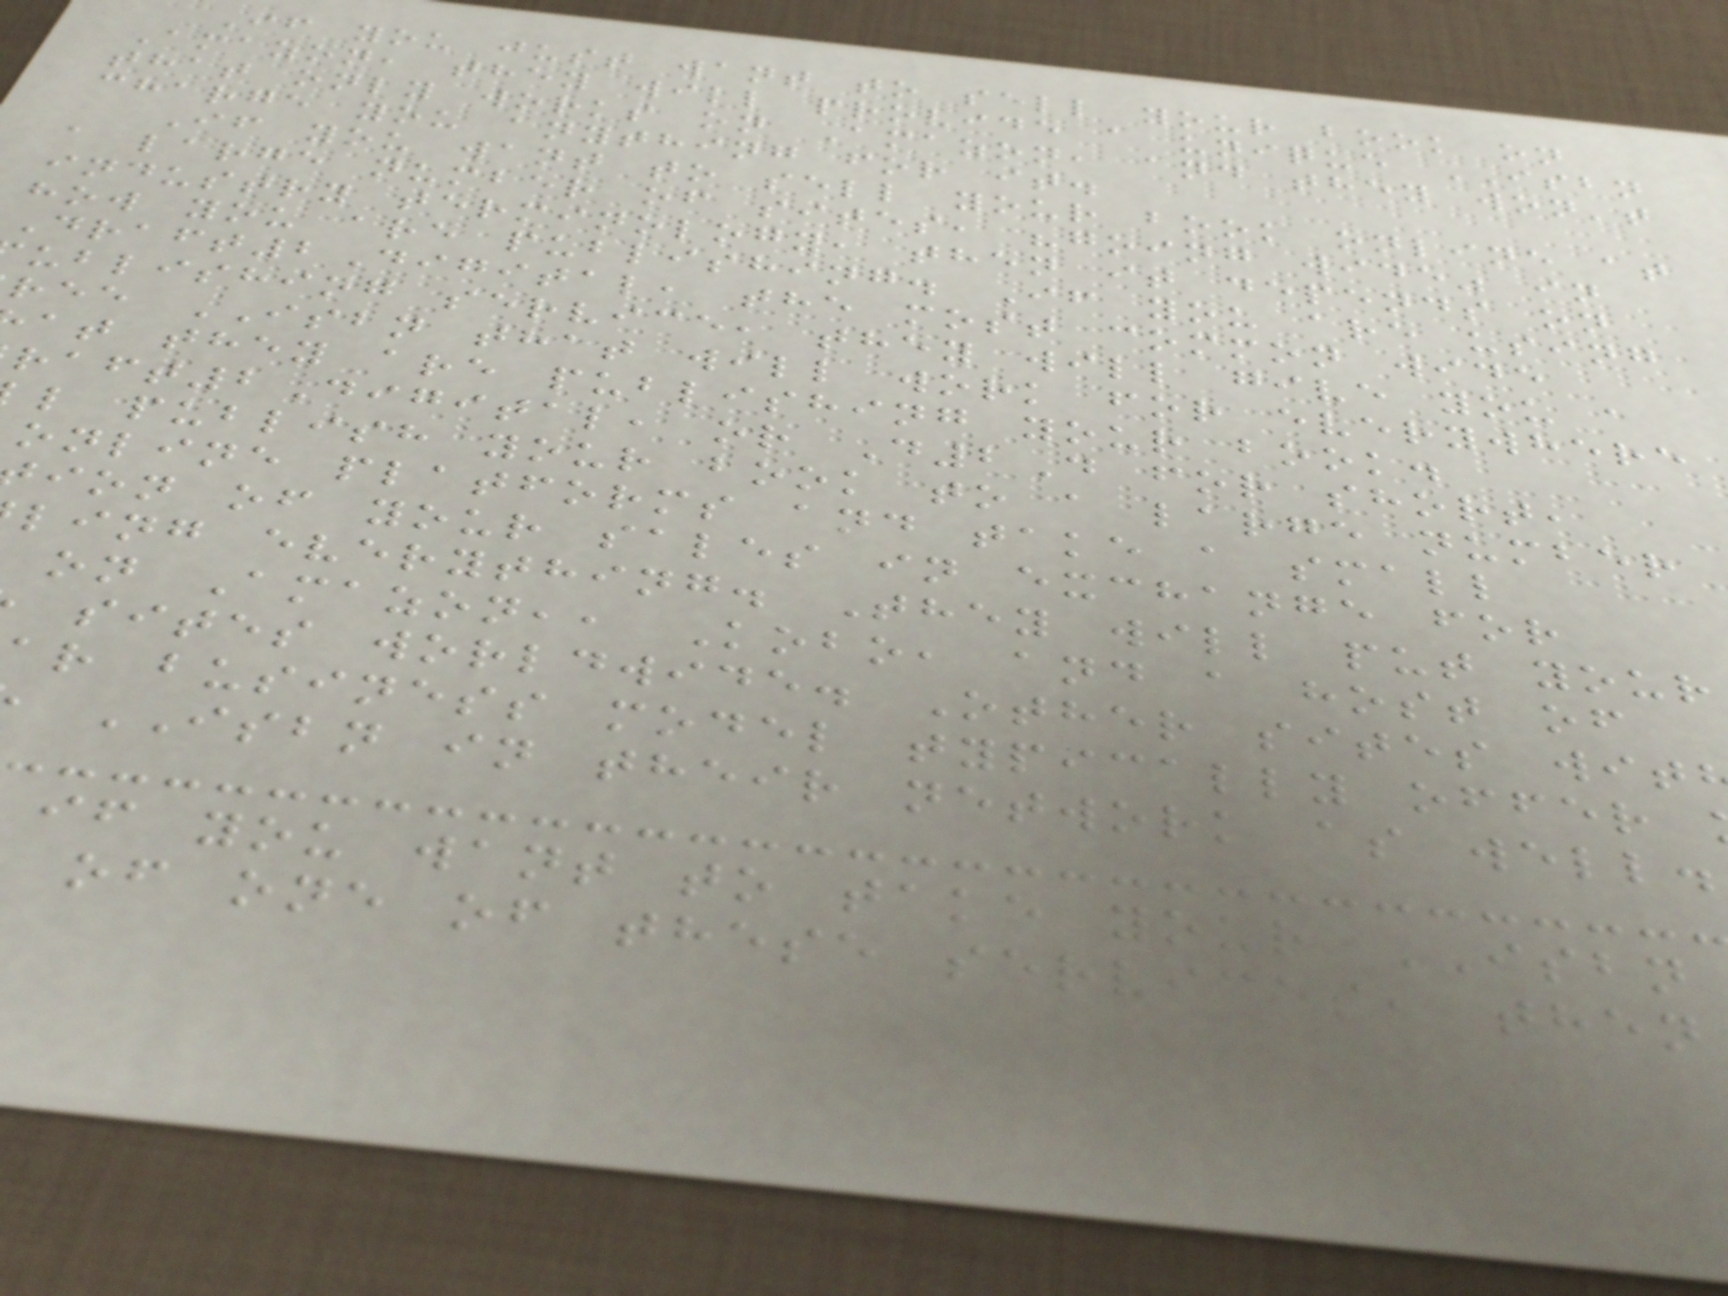If you just want to sell your book on
Amazon, they will provide a unique ISBN
that only works on Amazon, and they won't
charge you anything for it.
If you want to sell your book online at
a large number of sites, "going wide" in
industry terminology, then it depends on
how you are publishing. If you are using
Draft2Digital, the most common wide
ublishing service, they will give you a
ree ISBN that will work for everywhere
at they are publishing your book.
raft2Digital, or D2D for short,
l publish your book to a large number
online platforms and take a small
ion of your sales in exchange for
ling everything. They will put your
on Amazon,, Kobo, and a host of
sites worldwide. Other sites wit
ar business model typically offer
ISBN in their network as well.
if you want to take your ISBN
of one of these services, then
